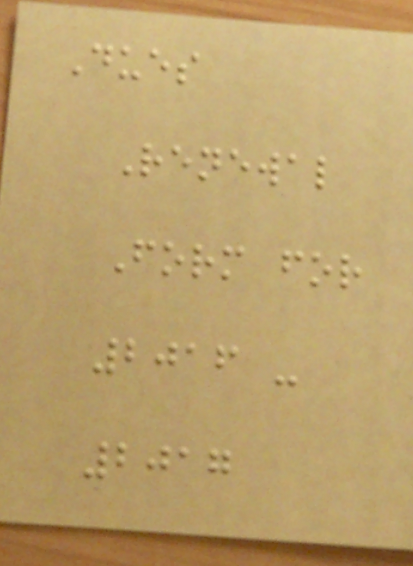Dues
Renewal
Form for
2016 -
2017
